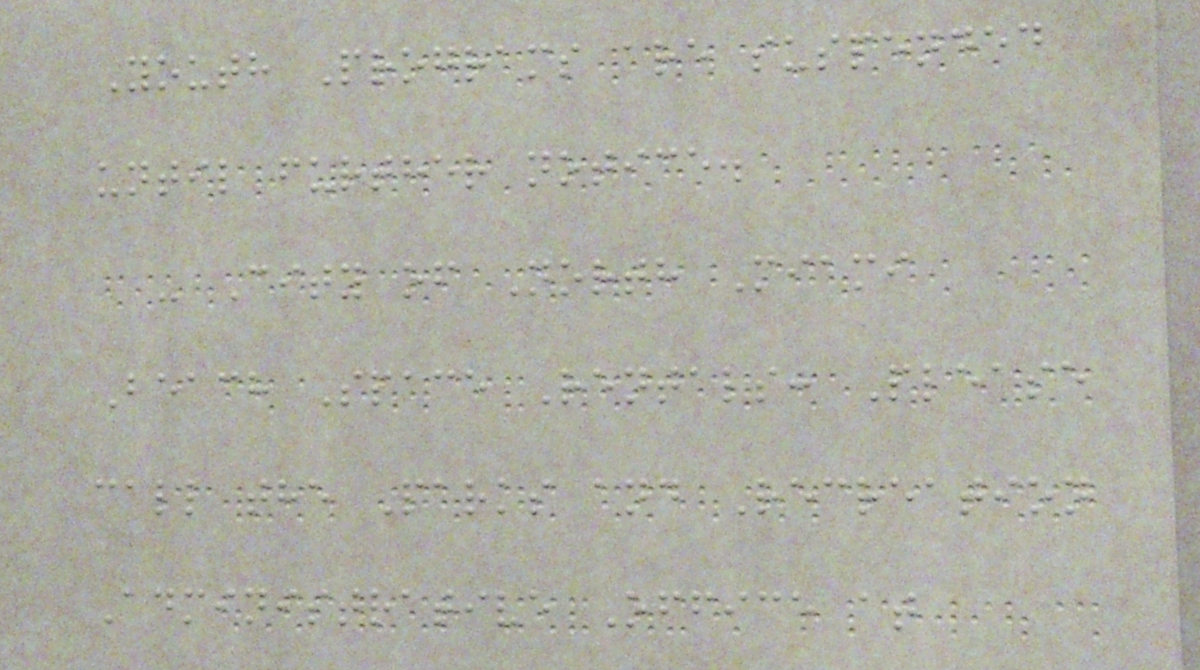Youth Programs are suspended
until further notice.
- City of North Miami
Beach Space Rentals: Please
call the Parks and Recreation
Administrative Office at
